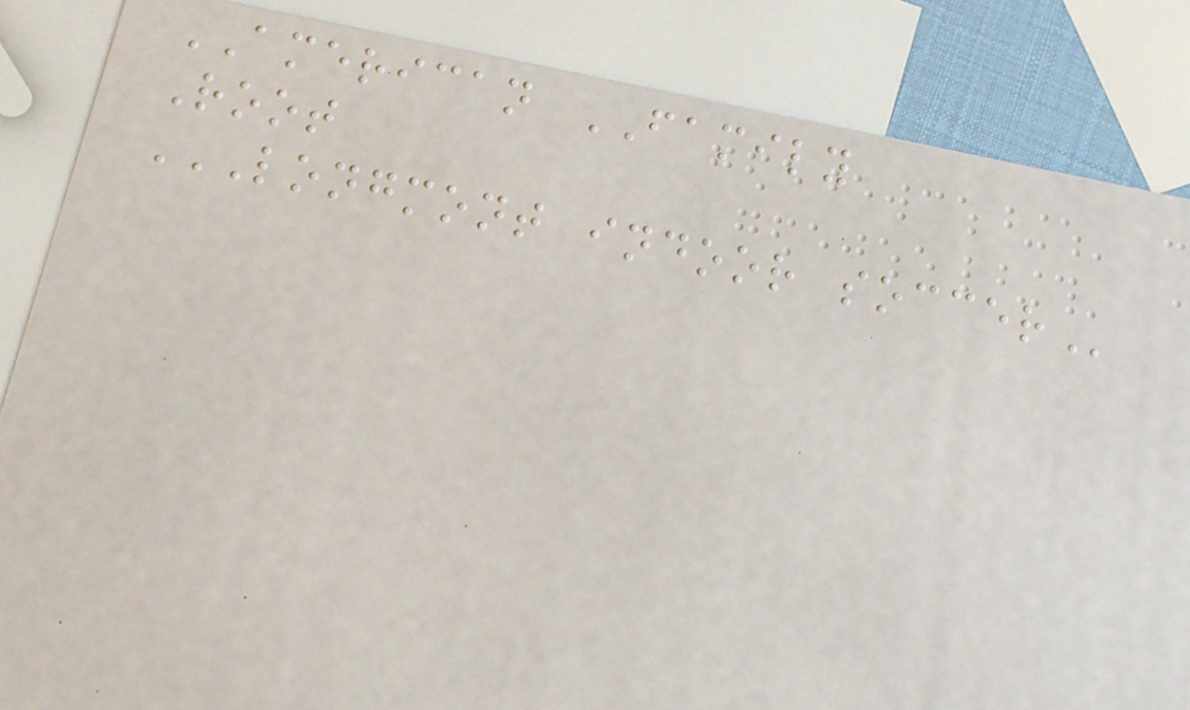AMERICAN FAMILY
Root
LONGMONT INDOOR SOCCER
